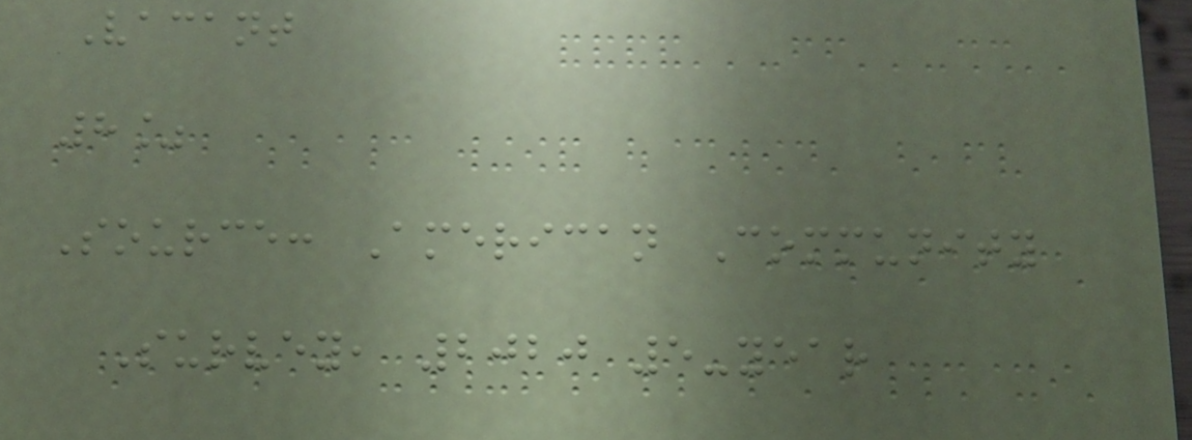Vacant
8%
Source: American Community
Survey, 2020 5-year
